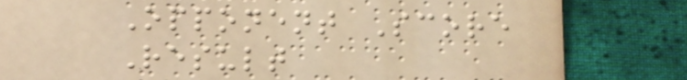Opponent Score
Result
